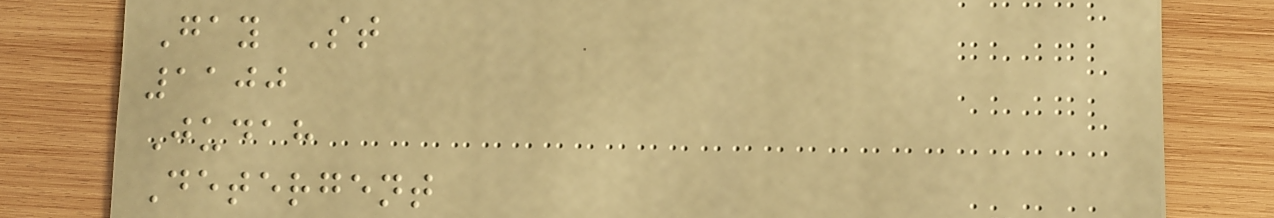Gay St
1100
Judah
Detergent
